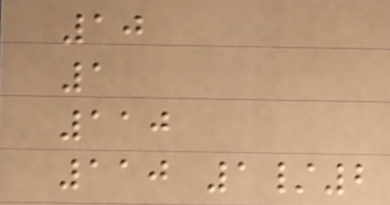10
1
110
110 1/2
